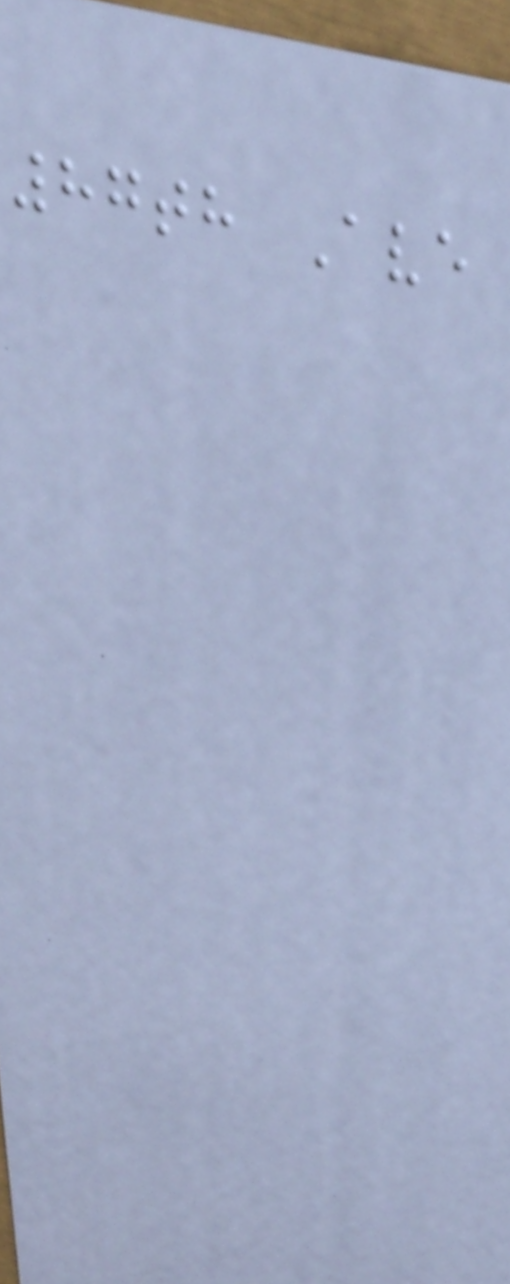87th Ave
